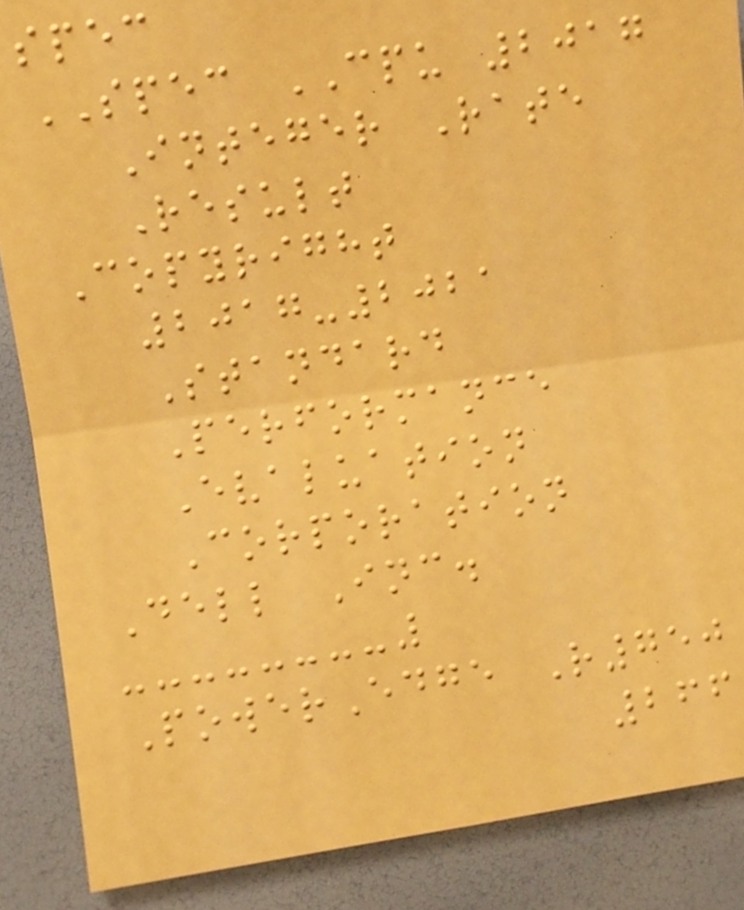spec
SPEC CPU 2017
Integer Rate
Result
Copyright
2017-2021
Standard
Performance
Evaluation
Corporation
Dell Inc.
PowerEdge R750
266
